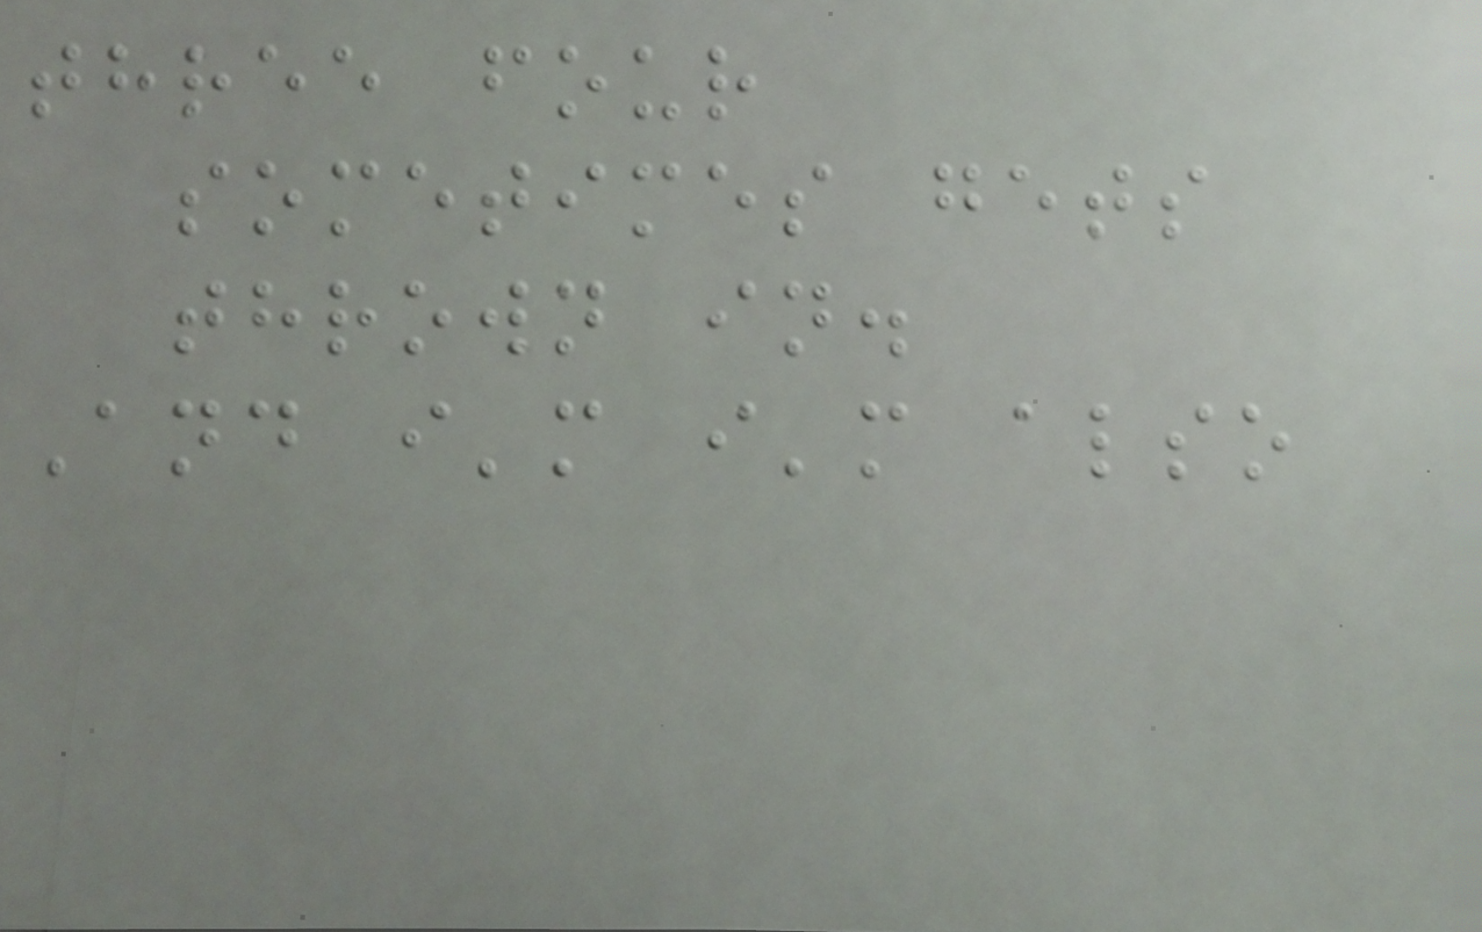three four
sometimes gets
thrown in.
And i'm i'm also
